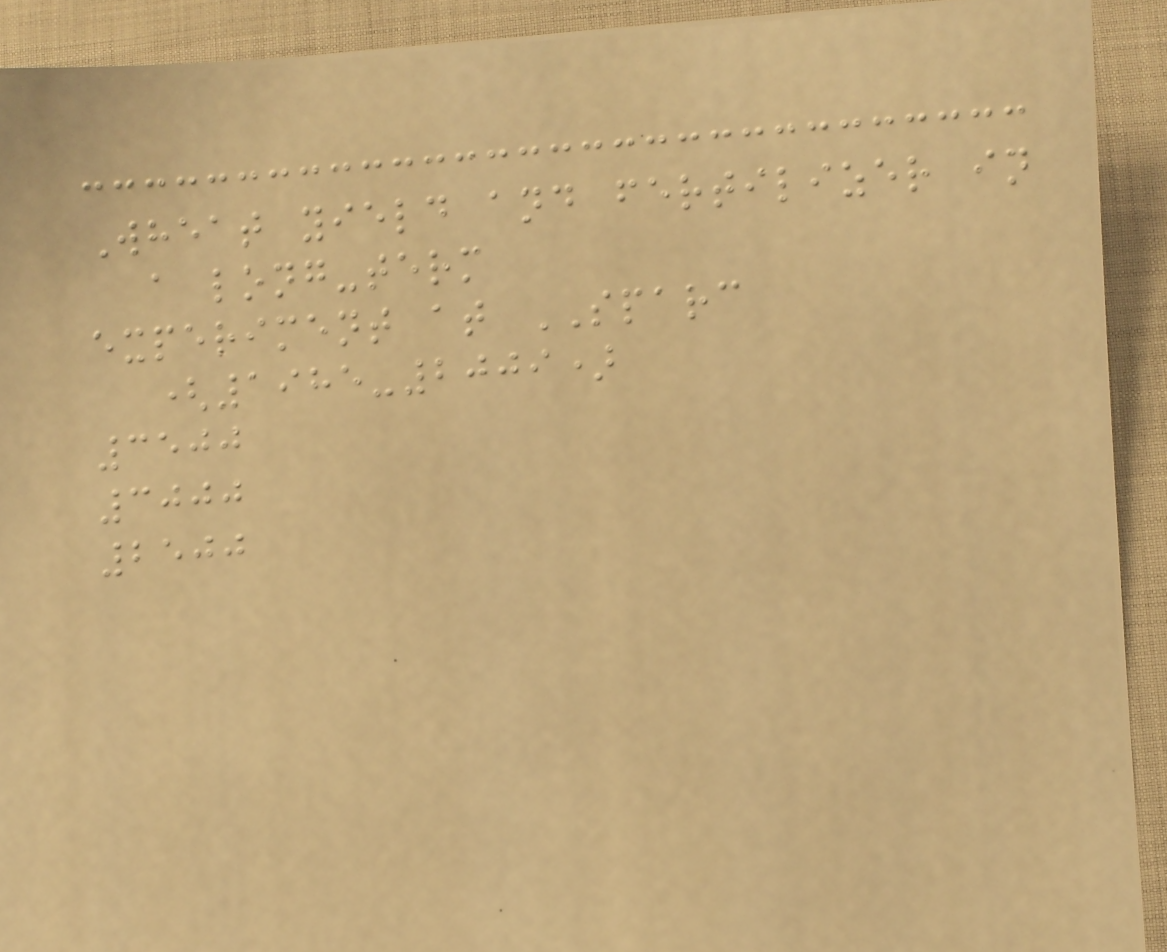Wheat yield and fertilizer in
a long-term
experiment at SPARC
(1985-2009)
3500
3000
2500
